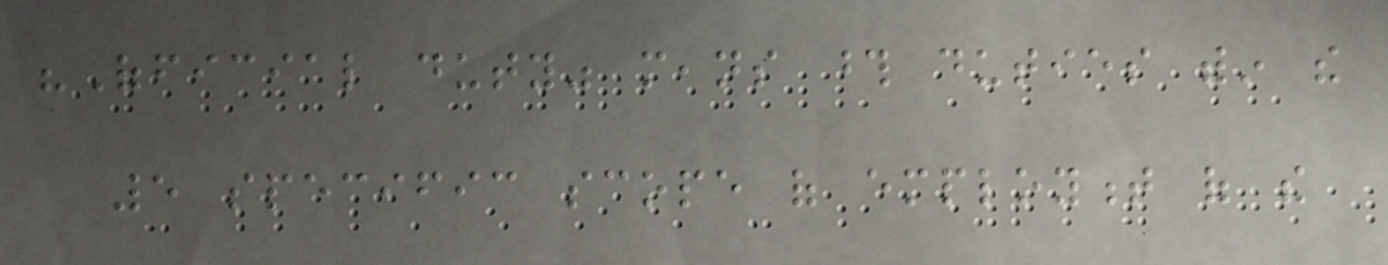"Official duty" means those duties within the
5 specific scope of employment of the
